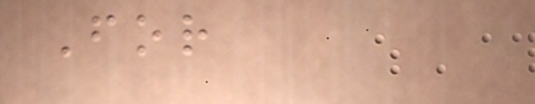For
